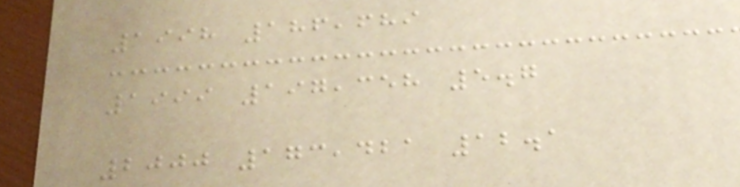1998 186,689
1999 197,358 5.7
2000 173,421 12.1
